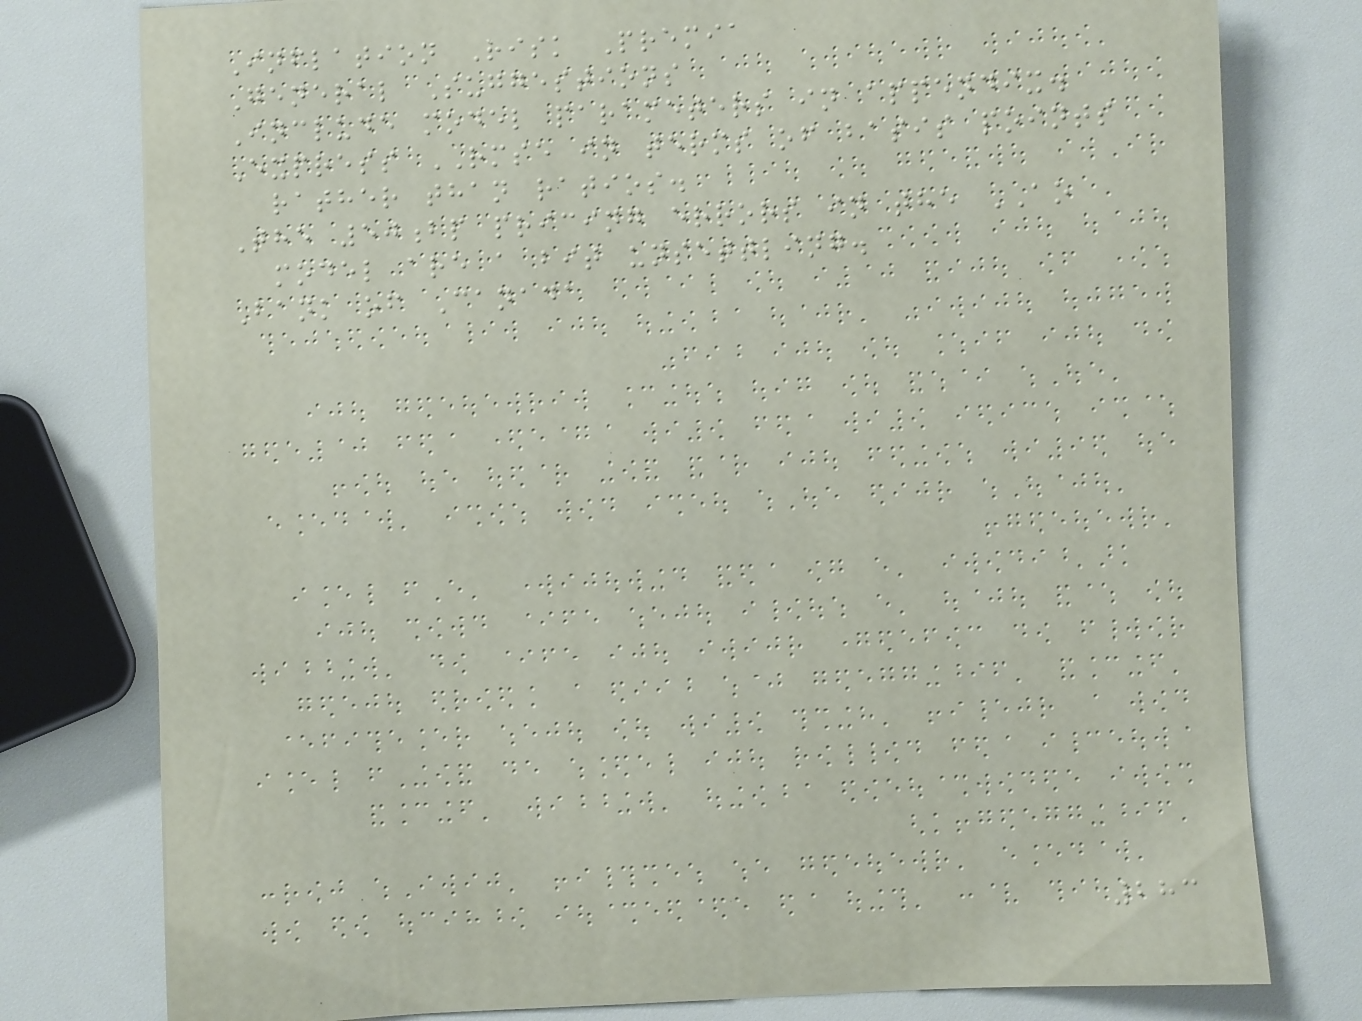Inflation Risk Premia
General Suggestions
Include model parameters in appendix.
Express RMSE in terms of basis points
rather than ratios.
The 50bp pricing errors in the AO
model are a bit unsettling.
Bank of Canada
283
